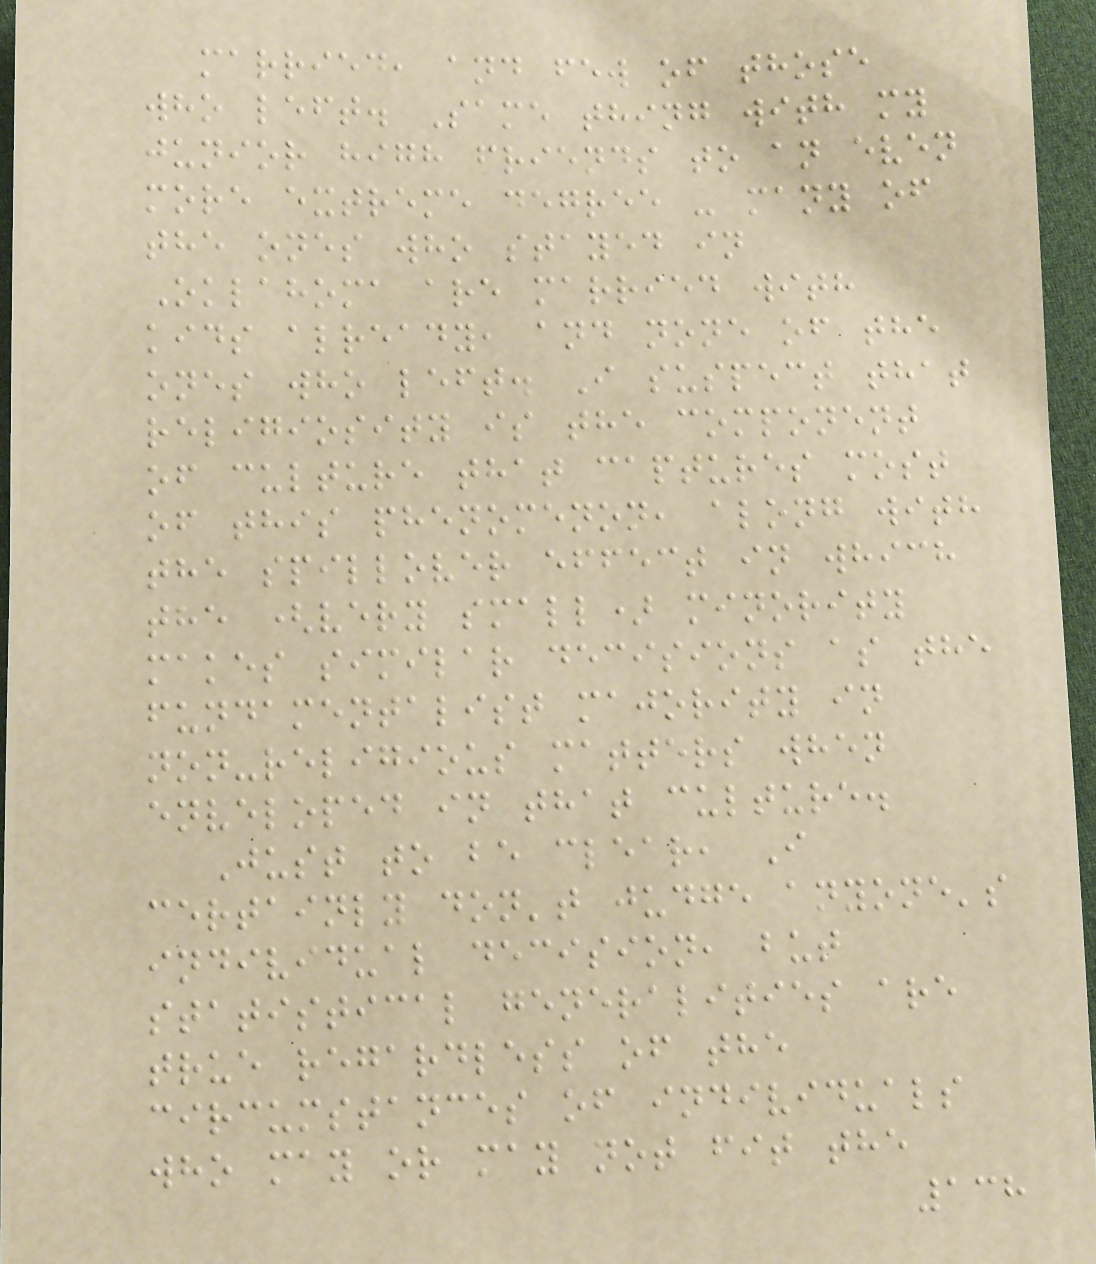married, and few of those
who left. Same thing with my
junior high friends to an even
more extreme degree - many of
the ones who stayed in
Oklahoma are married with
kids already, and none of the
ones who left. I suspect that
religiosity is the component
of culture that captures most
of this phenomenon, along with
the spillover effect in which
the (very small) minority
makes similar decisions as the
fundamentalist majority in
non-religious matters when
enveloped in that culture.
Just to be clear, I
certainly don't judge anyone's
individual decision, but
statistical generalities are
true regardless of the
circumstances of individuals
who may or may not fit the
138
